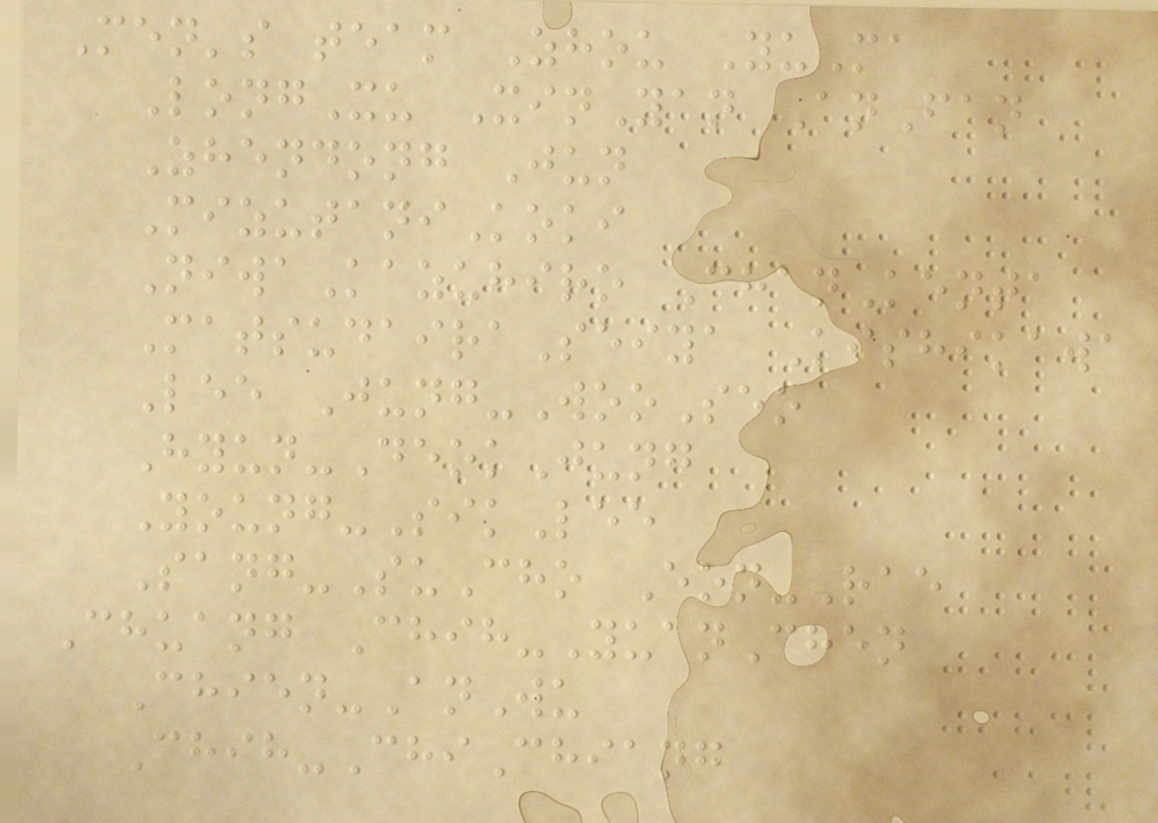Men's team Zhou YuMa
LongXu XinYan AnFan
Zhendong Jun
MizutaniKoki
NiwaKazuhiro ChanKenta
MatsudairaSeiya Kishikawa
Lee Jung-WooSeo
Hyun-DeokJung
Young-SikLee
Sang-SuCho Eon-Rae
Chuang Chih-YuanChen
Chien-AnWu
Chih-ChiChiang
